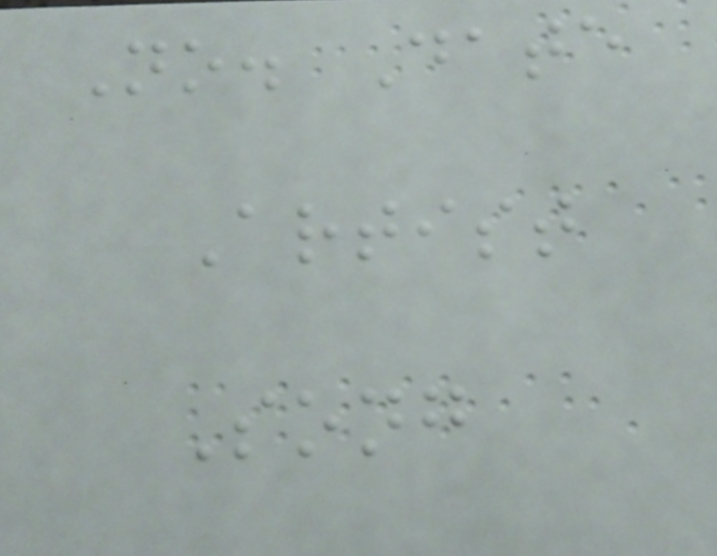No. Date
Artist
Song
